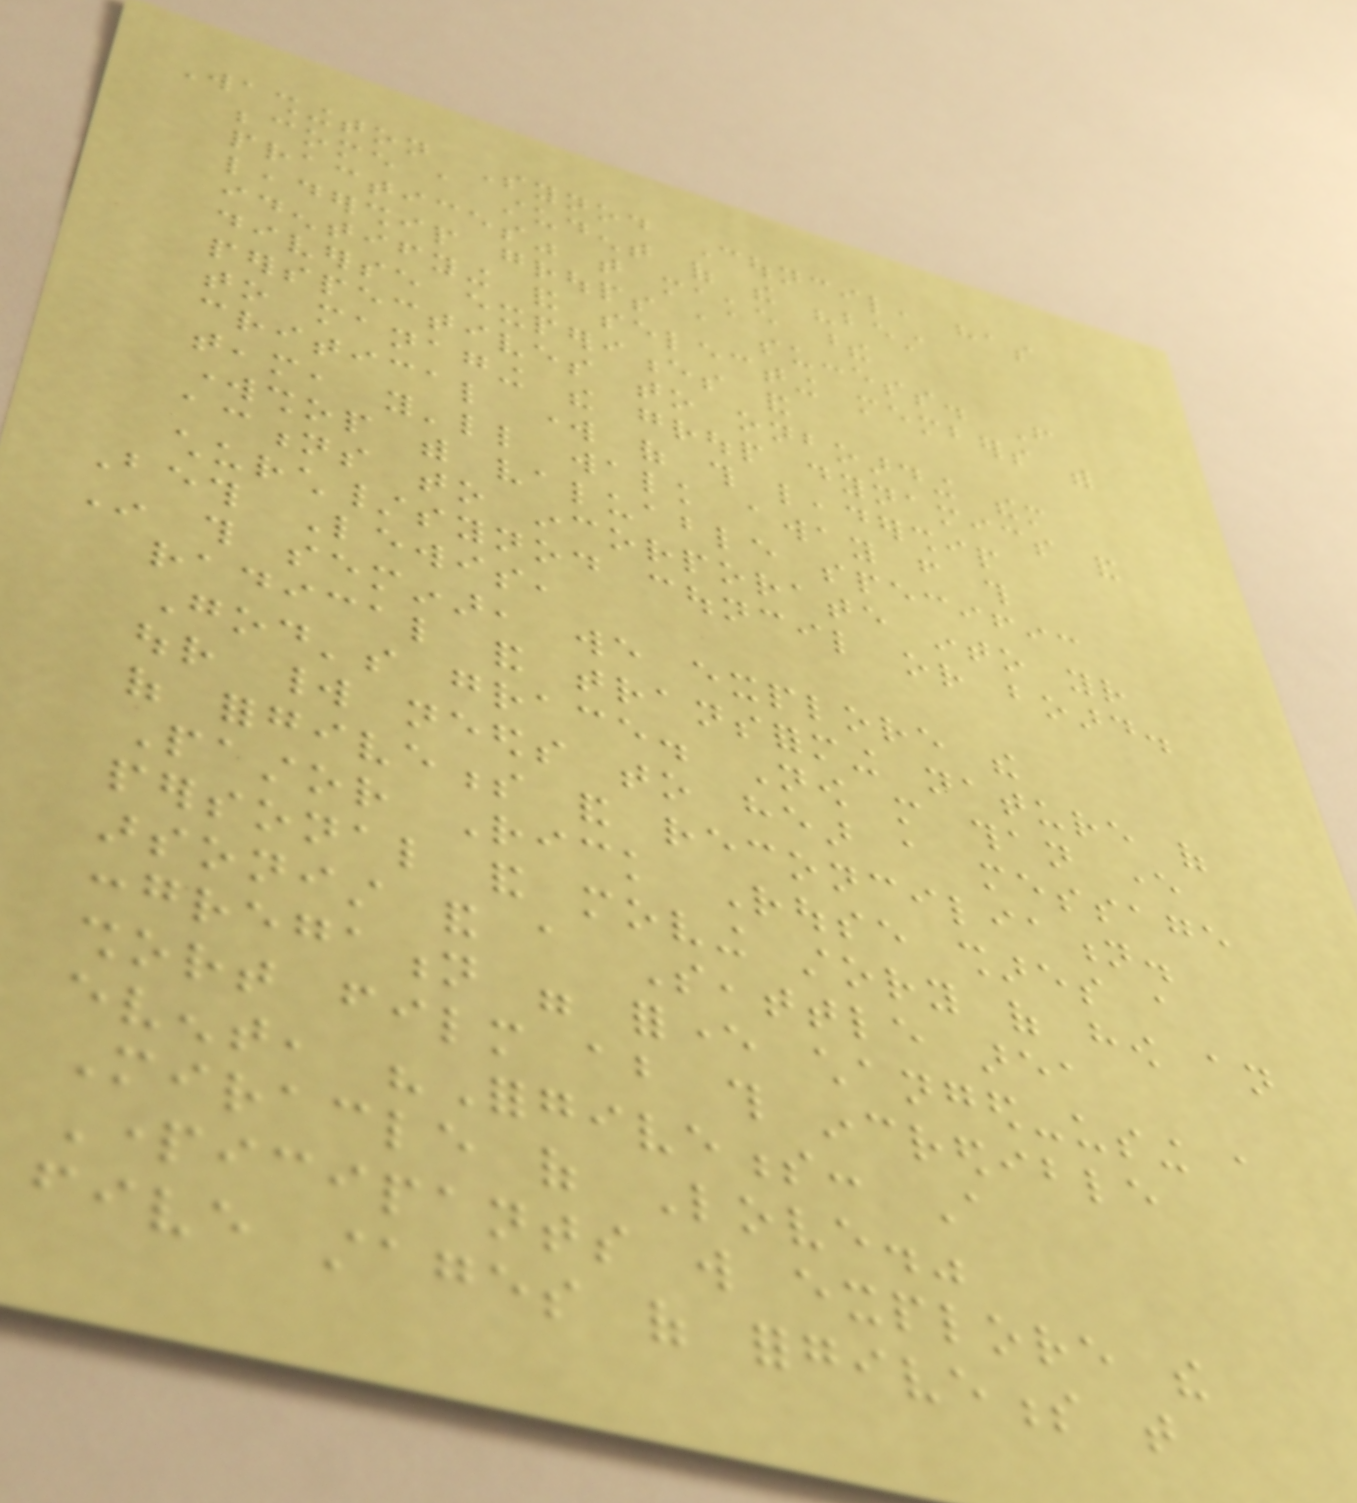Washington Synod Council, has
become a student of the "best
practices" that make these
leadership groups a success. From
identifying and selecting members with
diverse experiences and
perspectives to onboarding them
to managing the group dynamics and
critical work of this leadership
team, you'll walk away from this
workshop with valuable specific
actions to incorporate into your
church/synod council or board.
Beth Lewis,
In this seminar, we explore the
radical and transforming nature of
God's grace. Now more than ever
our world needs to hear a message
of forgiveness and reconciliation.
Pastor Rick Rouse shares a
personal and moving story of how an
arsonist and a Seattle area
congregation were forever changed-using a
short film about this incredible
event, "Forgiveness: A
Miracle of Love."
Participants will explore the
five stages of forgiveness that
